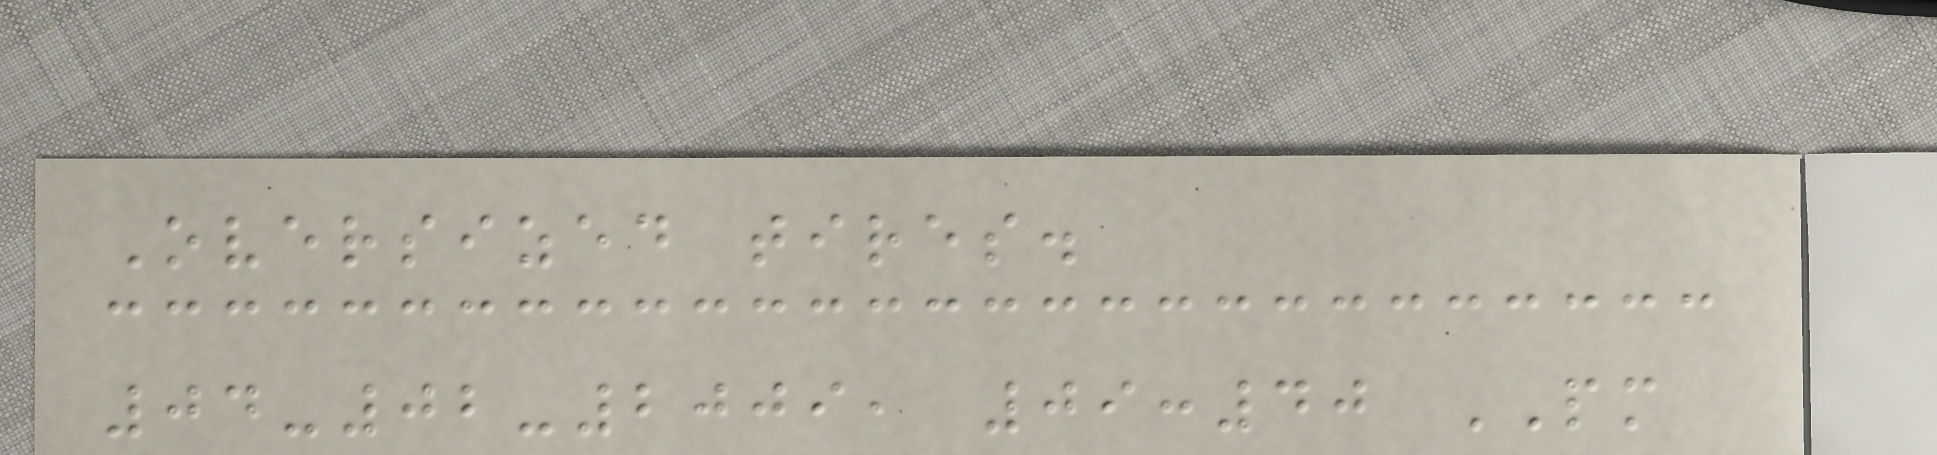Oversized tires.
04-02-2009, 09:40 PM
